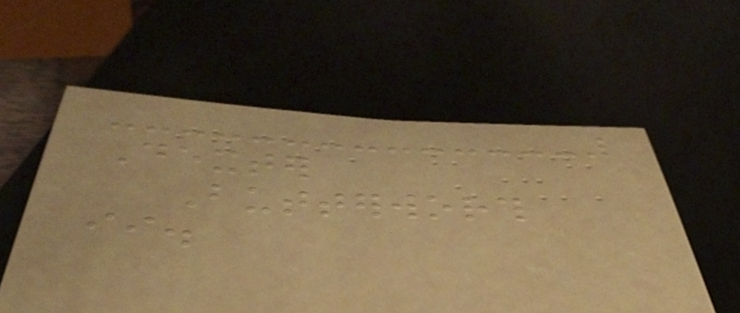Dexter
Butterworth
ii.
